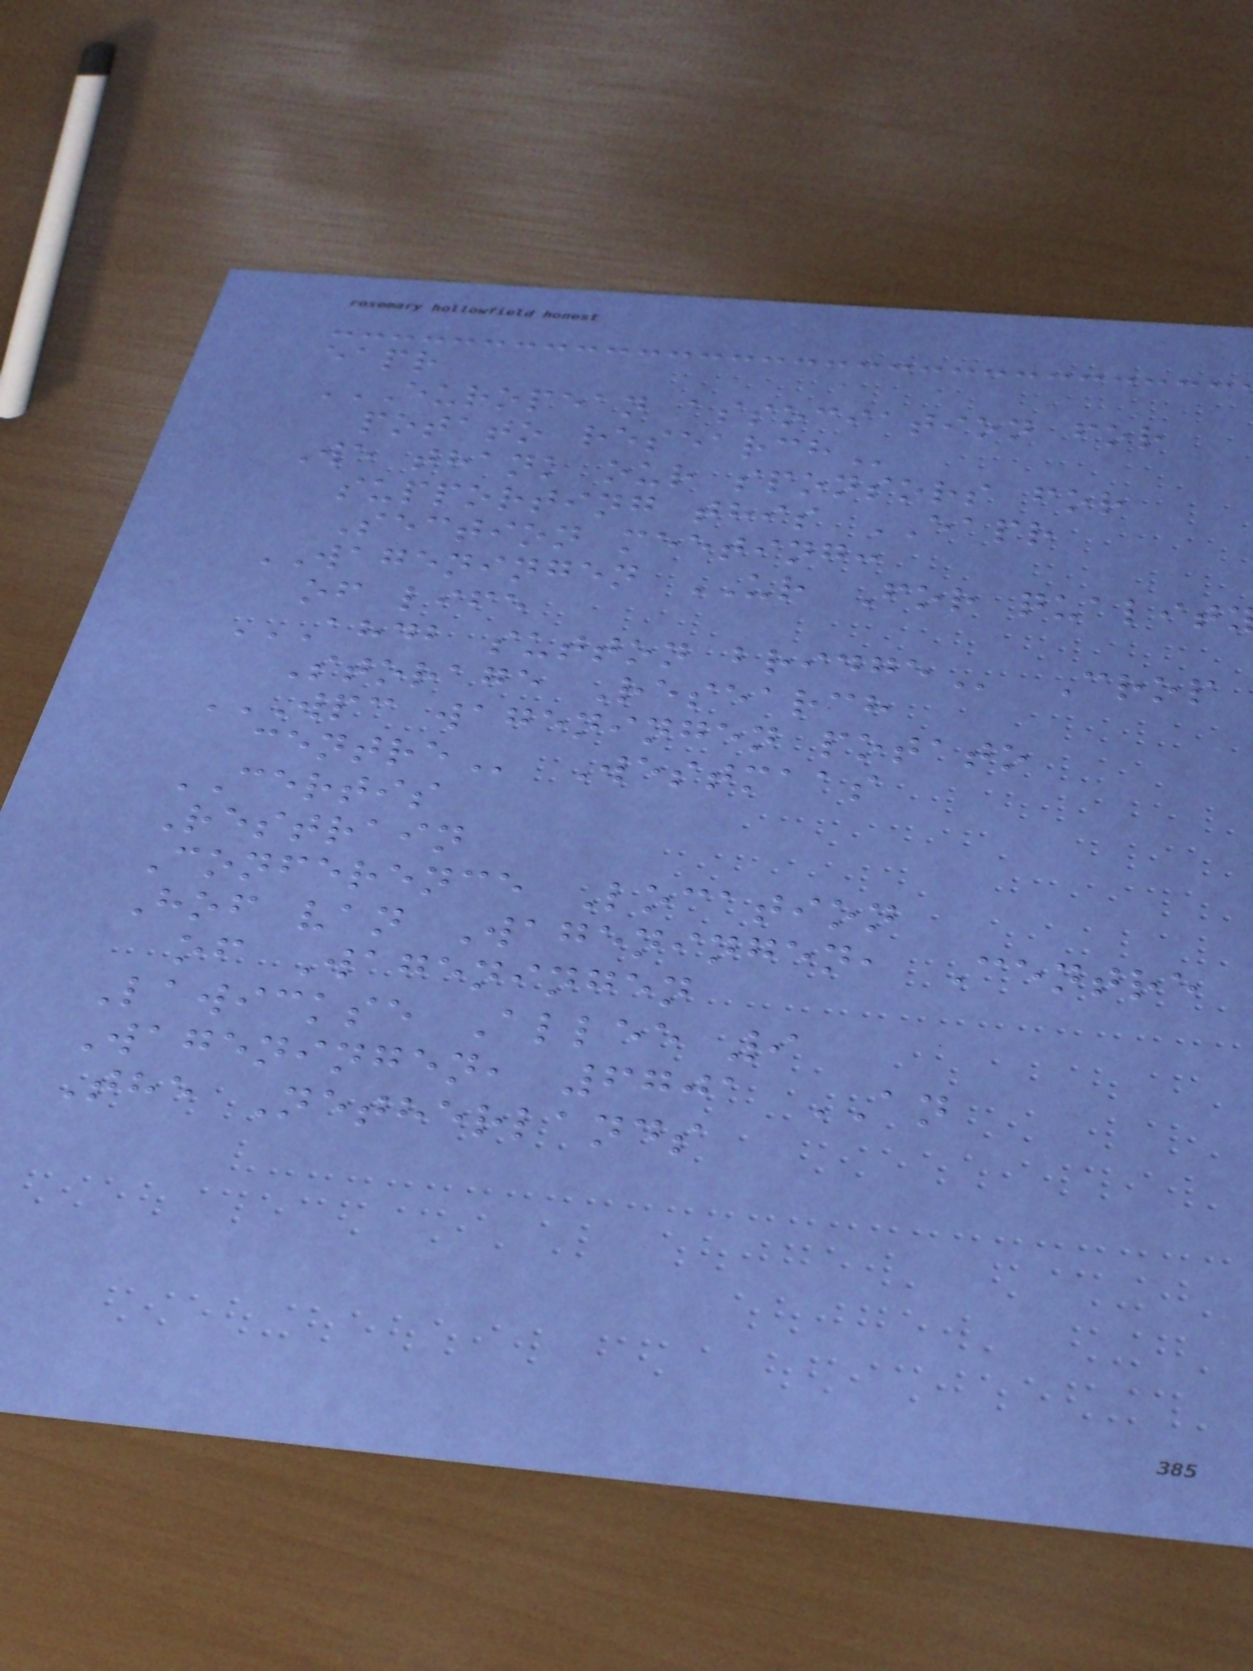eapr
EUROPEAN ASSOCIATION FOR
potato
We thank our sponsors for
supporting this EAPR
Section meeting:
WAGENINGEN UR For qualit
of life
AHDB SUTTON BRIDGE Crop
Storage Research
WPC WAGENINGEN POTATO
Westmaas
CERTIS
Restrain
Conference Location
Hof van Wageningen, Centre
of Wageningen
Lawickse Allee 9
Wageningen, 6701 AN
The Netherlands
